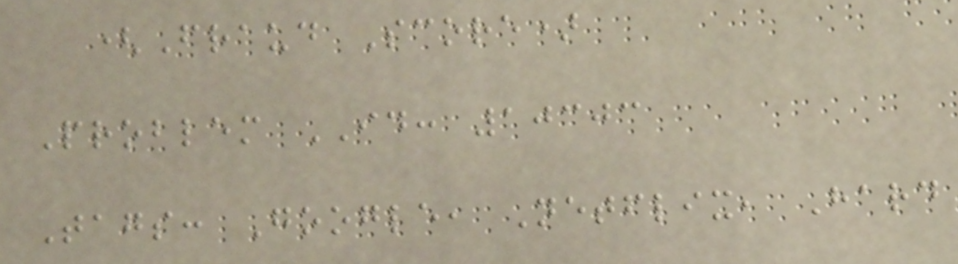(Fraud Score)
Problem ID: 10303
Tags: Google, Netflix, Hard
